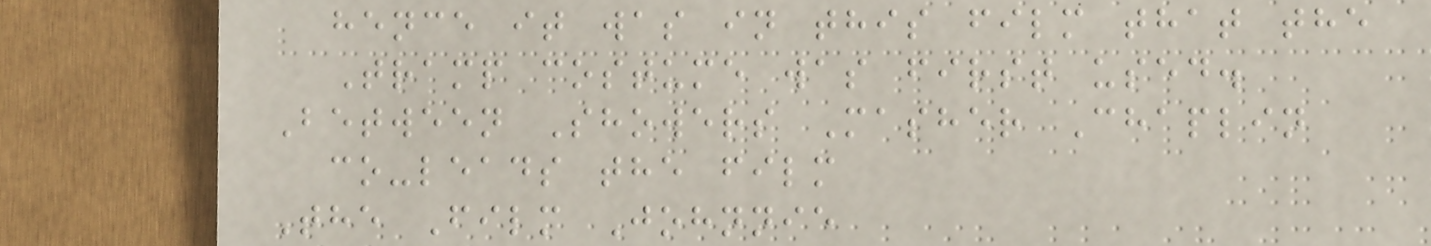hence it was in this film that the
Tramp costume was first used.
Between Showers Masher Chaplin
co-leads the film
The Film Johnnie
